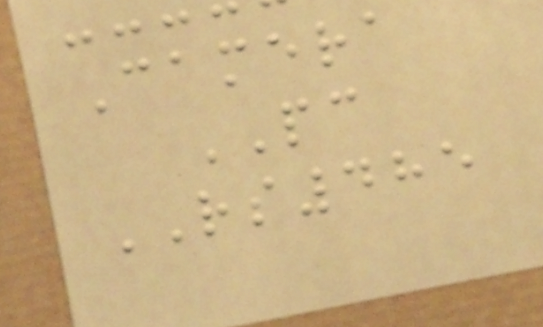Camera
PC
RS485
